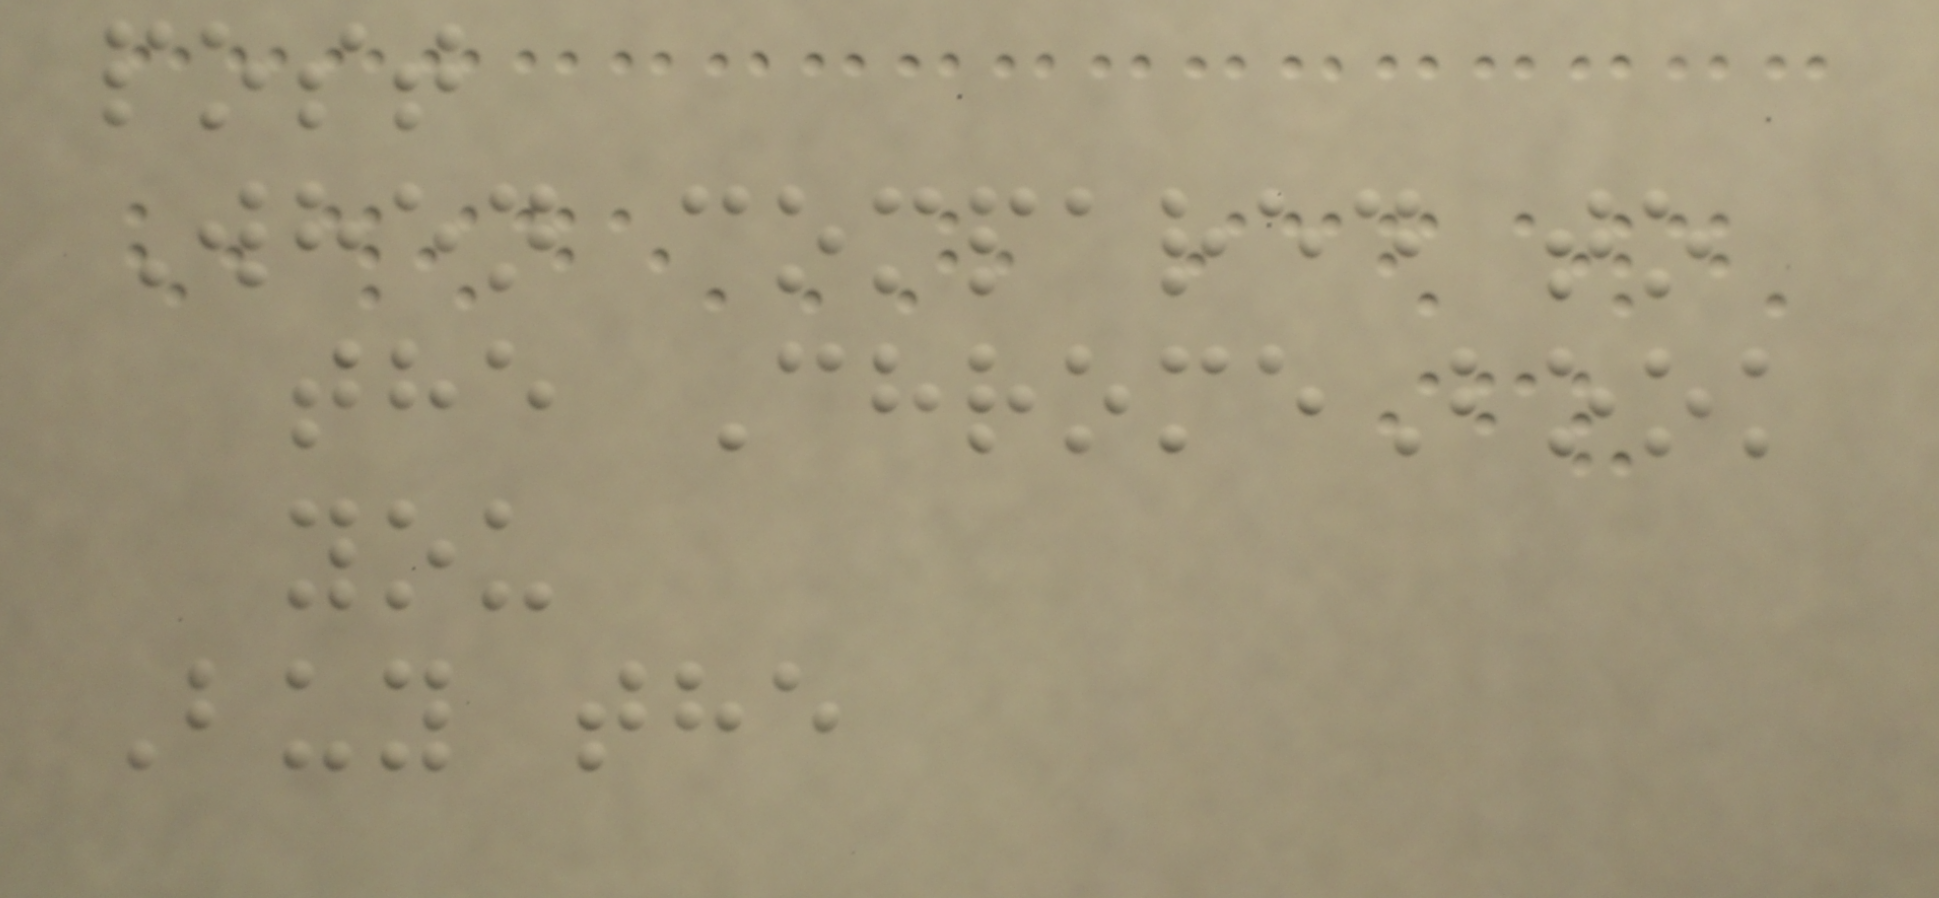post
When compared to
the ChromeBook
you
Buy the
